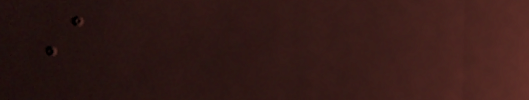A
